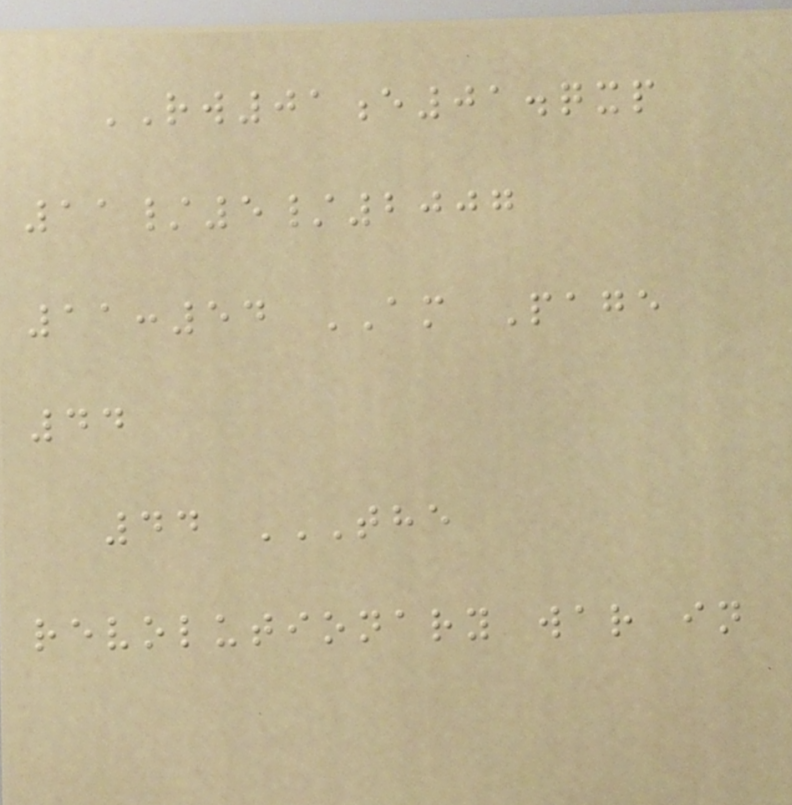RW01e01.qxp
11/5/2007
11:54 AM Page
44
44 THE
REVOLUTIONARY WAR IN
